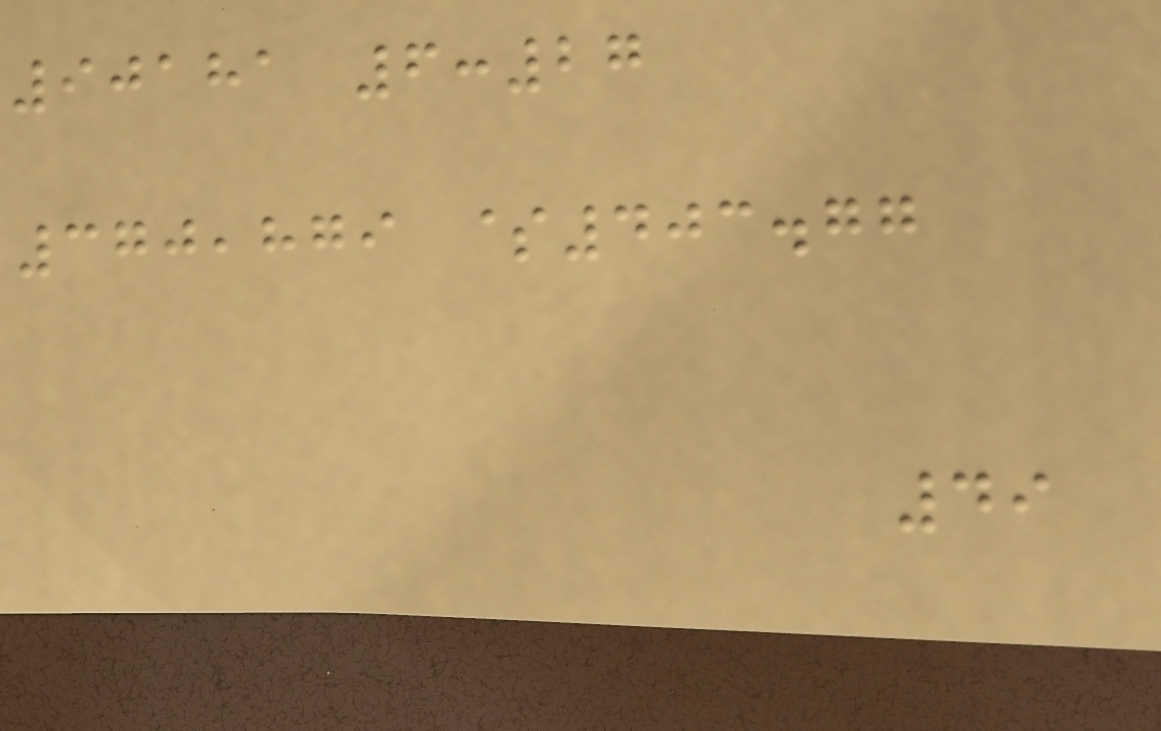90181 6:27
370,879 $403.77
49
